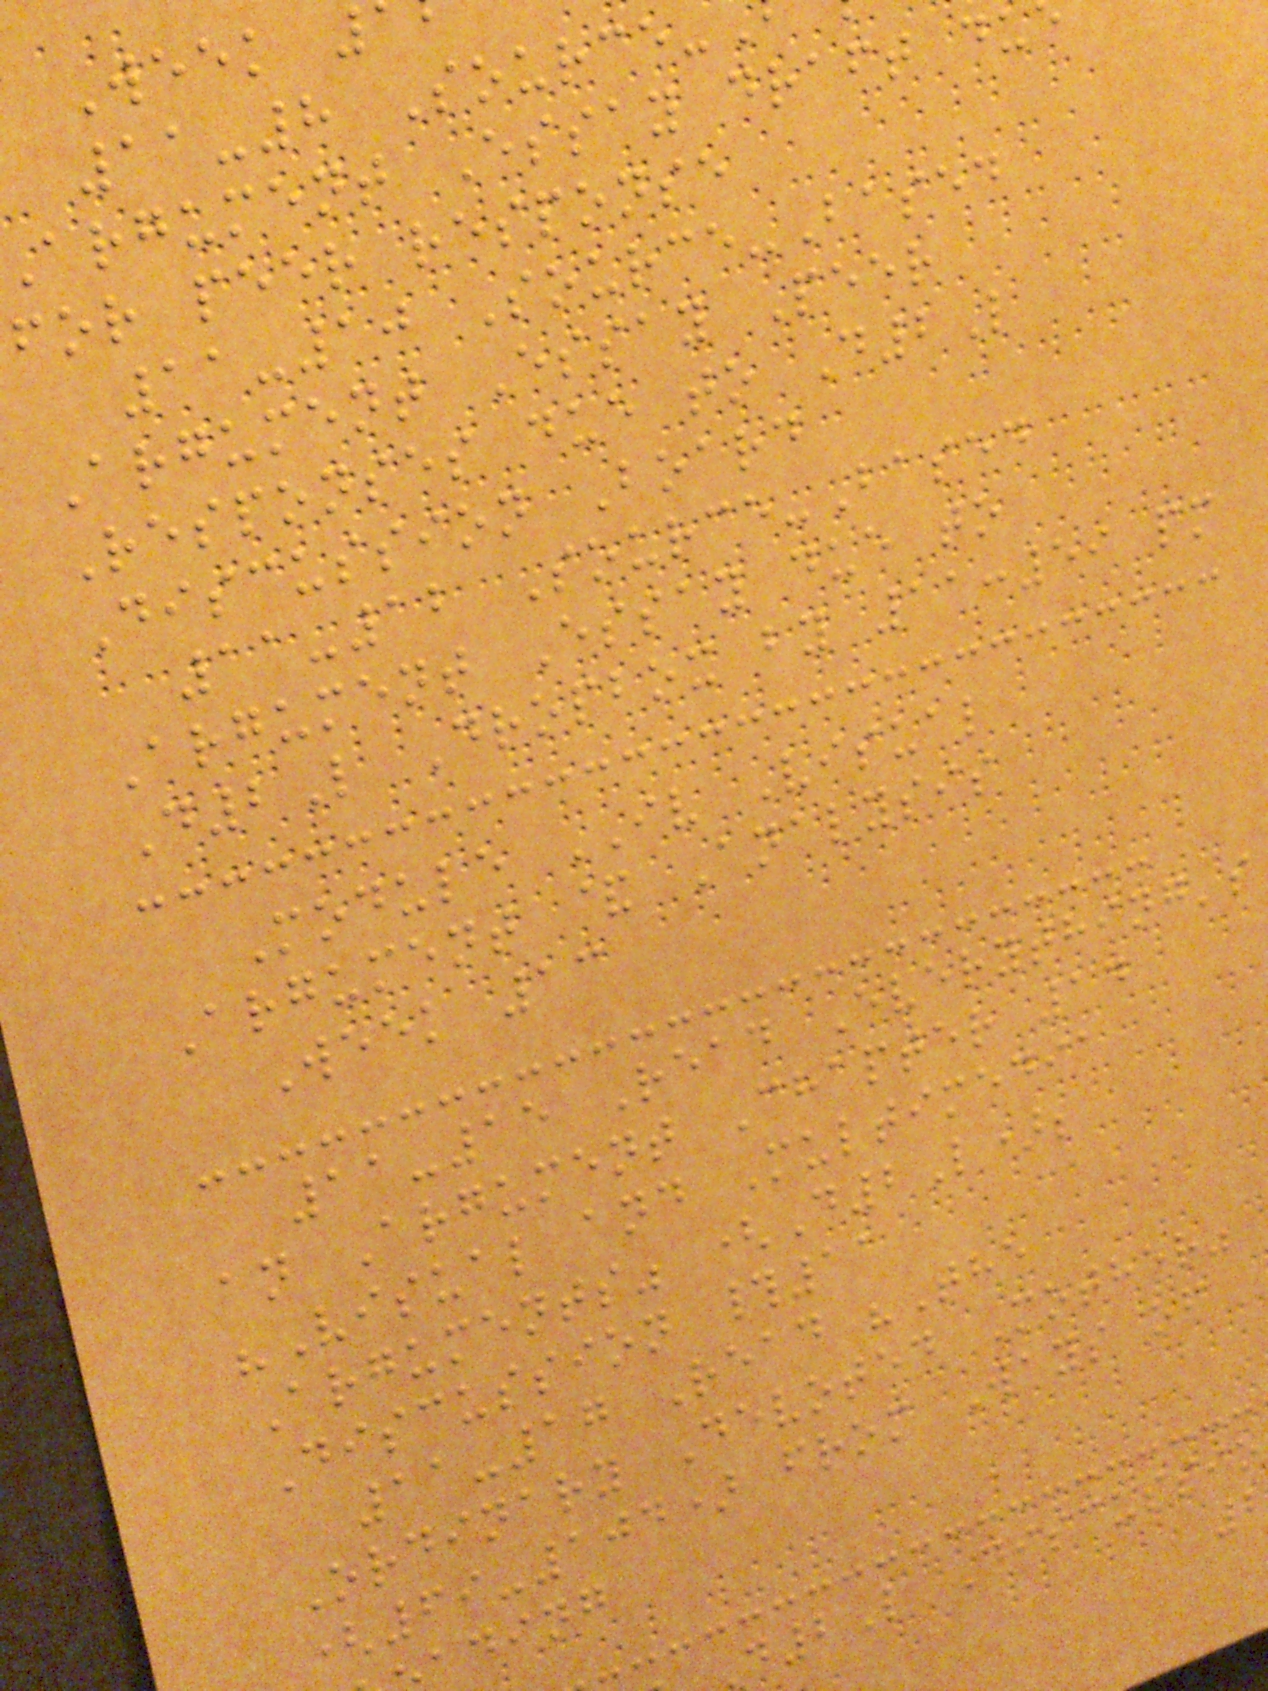Week
11-8 Source-
argument Essay draft du
for peer response
11-10 Source-Based
Argument Essay Peer
Responses due to D2L
Discussion Board
11-12 Source-Based
Argument Essay due to
D2L Dropbox by 11:59 pm
Module IV Visual
Argument & Analysis
Week 13
11-15 Read Everything's
an Argument Chapter 14
"Visual and Multimedia
Arguments" (D2L);
Discussion #11
11-17 Read "The
Ordinary Devoted Mother"
(69-104) from Ways of
ading
2L Discussio
